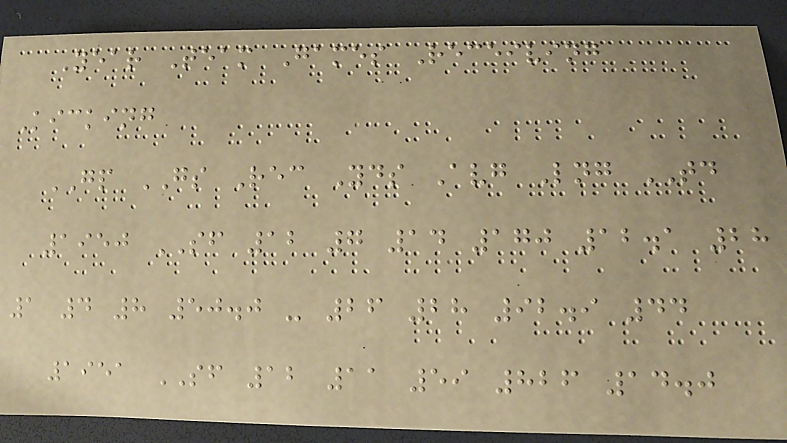Year Team Games Receiving
Kicking
GP GS Rec Yds Avg Lng TD
1950 SF 12 7 14 170 12.1 28
1 4 8 50.0 - 26 28 92.9 44
1951 SF 12 11 59 826 14.0
